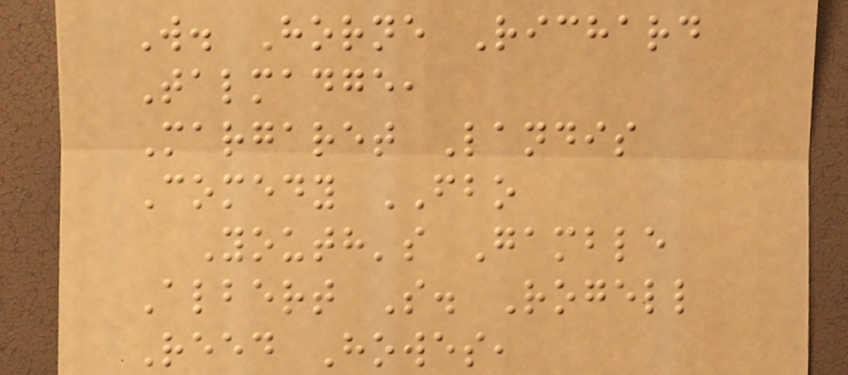W. Horne Richard
Talmadge,
Margaret Landis
Comedy FBO
Youth's Gamble
Albert S. Rogell
Reed Howes,
